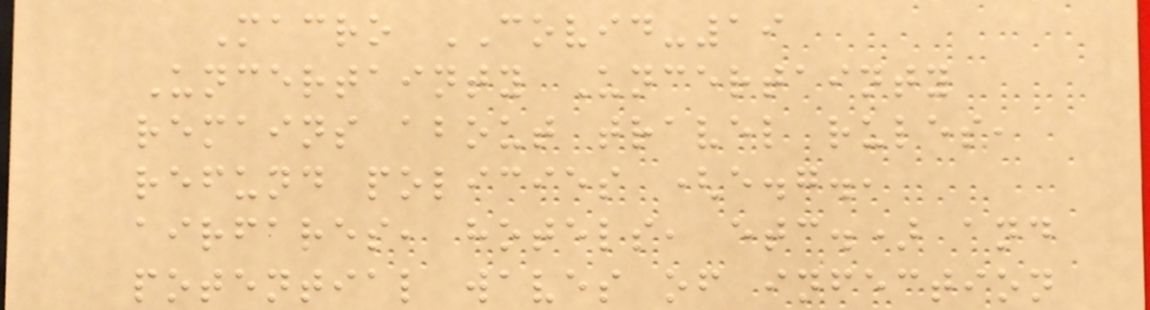Macro COVID-19
Uncertainty Uncertainty
remains about travel rules,
refund policies (e.g.,
airfares, hotels, etc.) and
potential waves of infection
